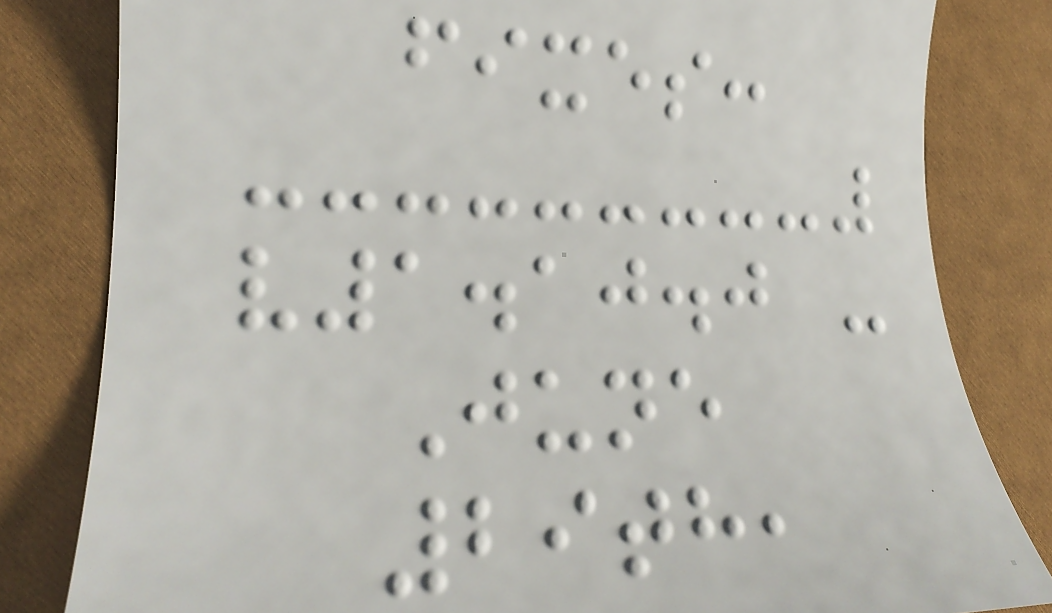fixes:
v1.10.0 -
June
29th,
